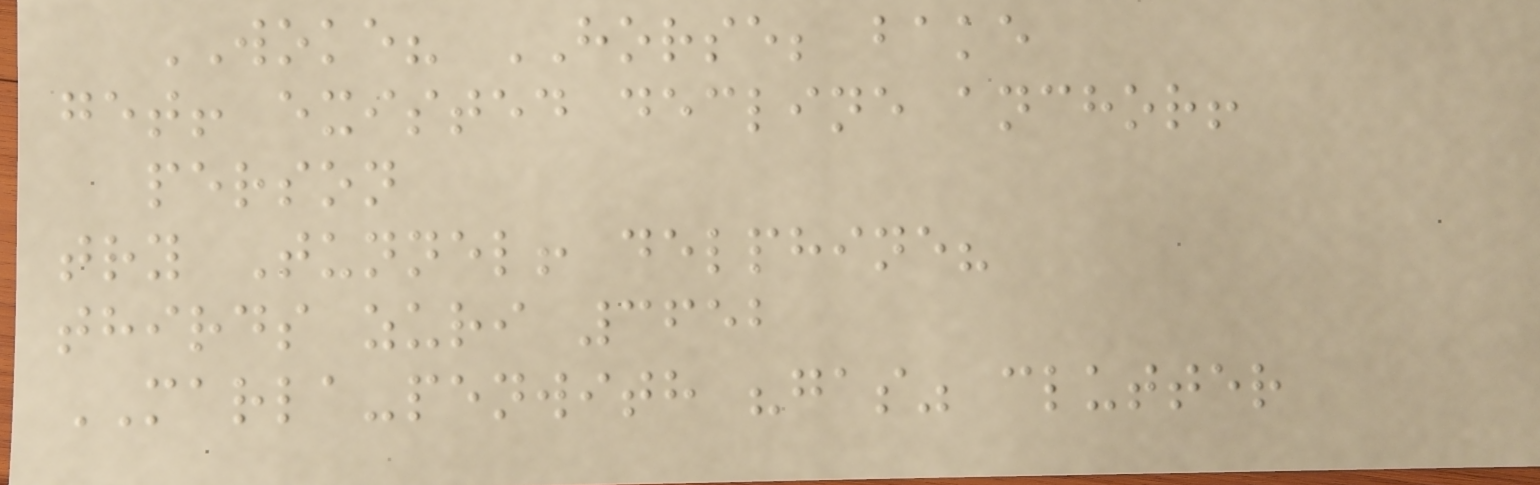WOKE? HORSE; bake
get! existed decline anchor!
person
try Tunnel! delphine?
thirds zuri 3652
MARLA-penwith "gas" clutter
